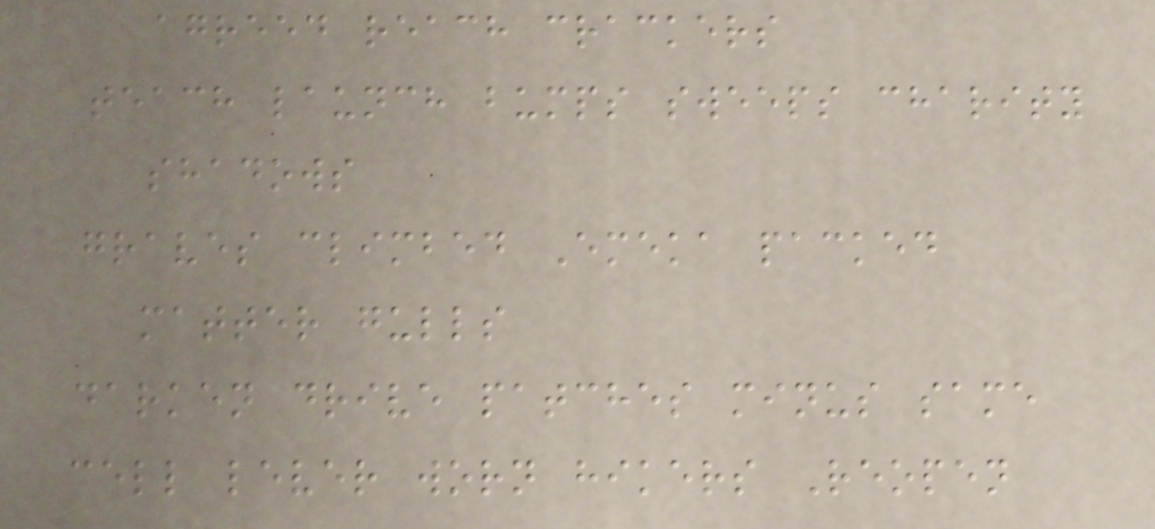agreed reach crackers
teach launch bumps sweeps charity
shadows
graves climbed Emeka packed
matter gulls
darken drive patches minus same
cell lever worn hikers Reopen
